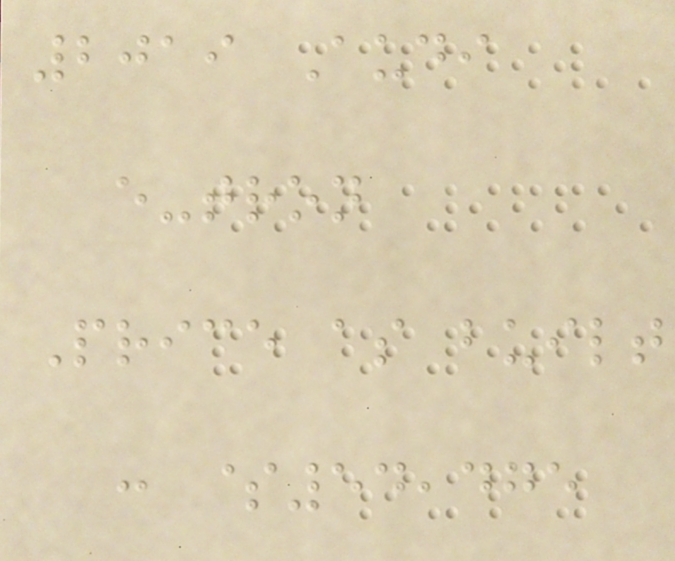2019 Audi
e-tron
Price as built
: $54,475
